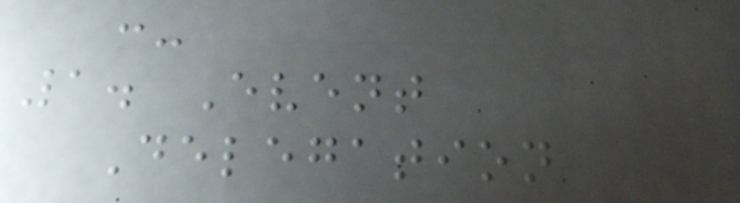:-
1. Event
Delegation
